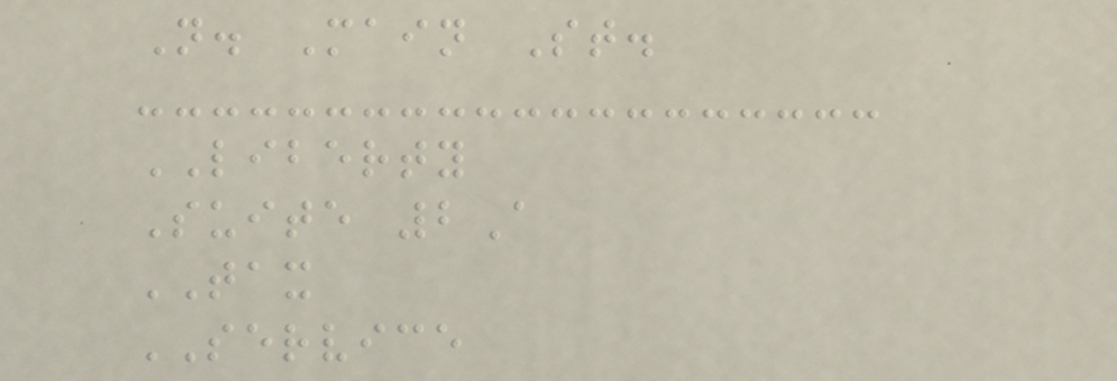N. Main St.
LIBERTY
Suite 2A
TAX
SERVICE
